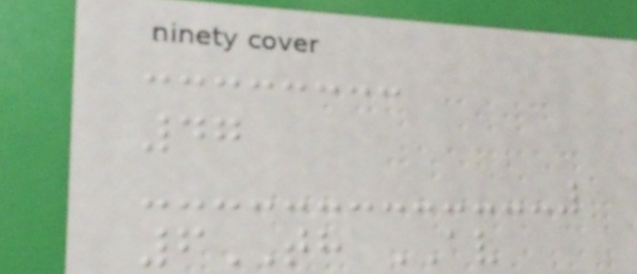47
6TH AV
